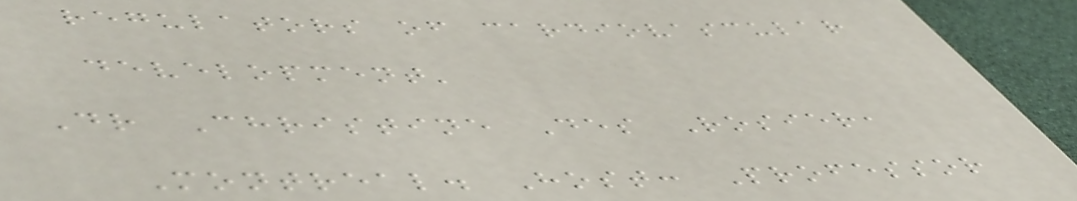regulators of cardiovascular
development'
Dr Christine Des Rosier,
Montreal. Host: Professor
